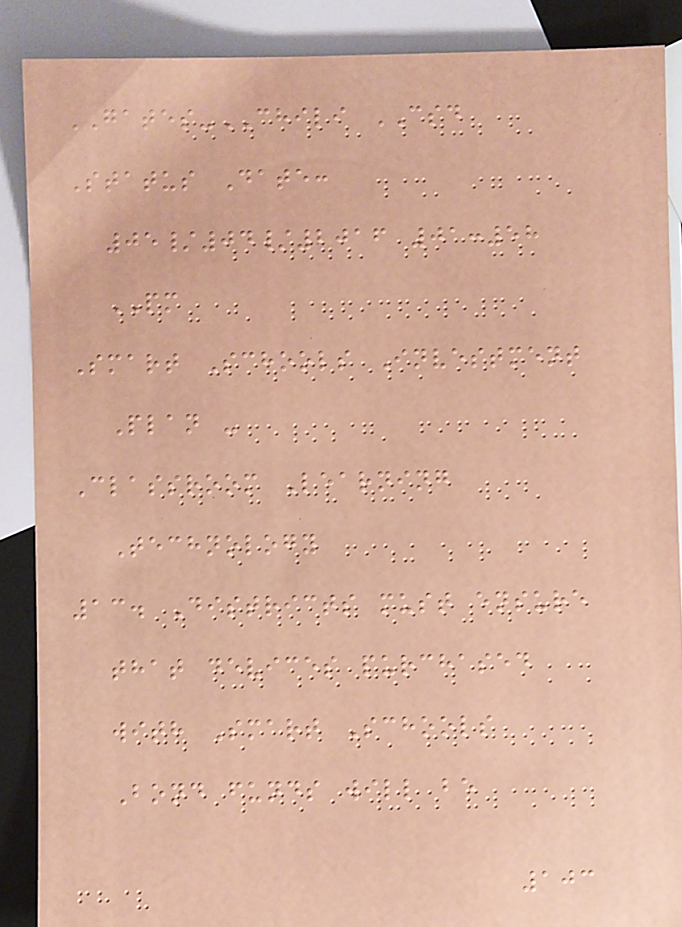GATES-CHILI CSD
Status Date:
05/04/2016 01:58
PM
Smart Schools Investment
Plan -
Classroom Learning
Technology
13. Districts must ensure
that devices purchased
with Smart Schools
Bond funds will be
103
